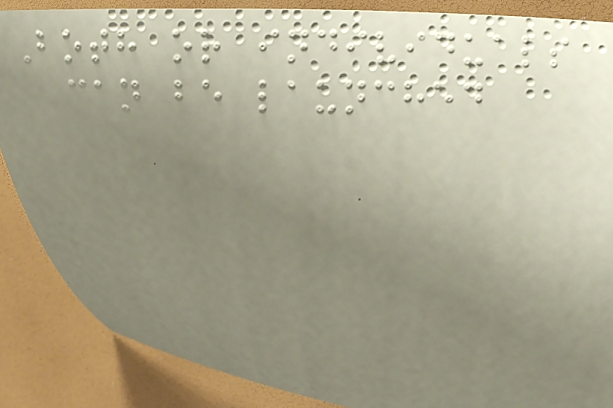Both or individuals
can be launched
